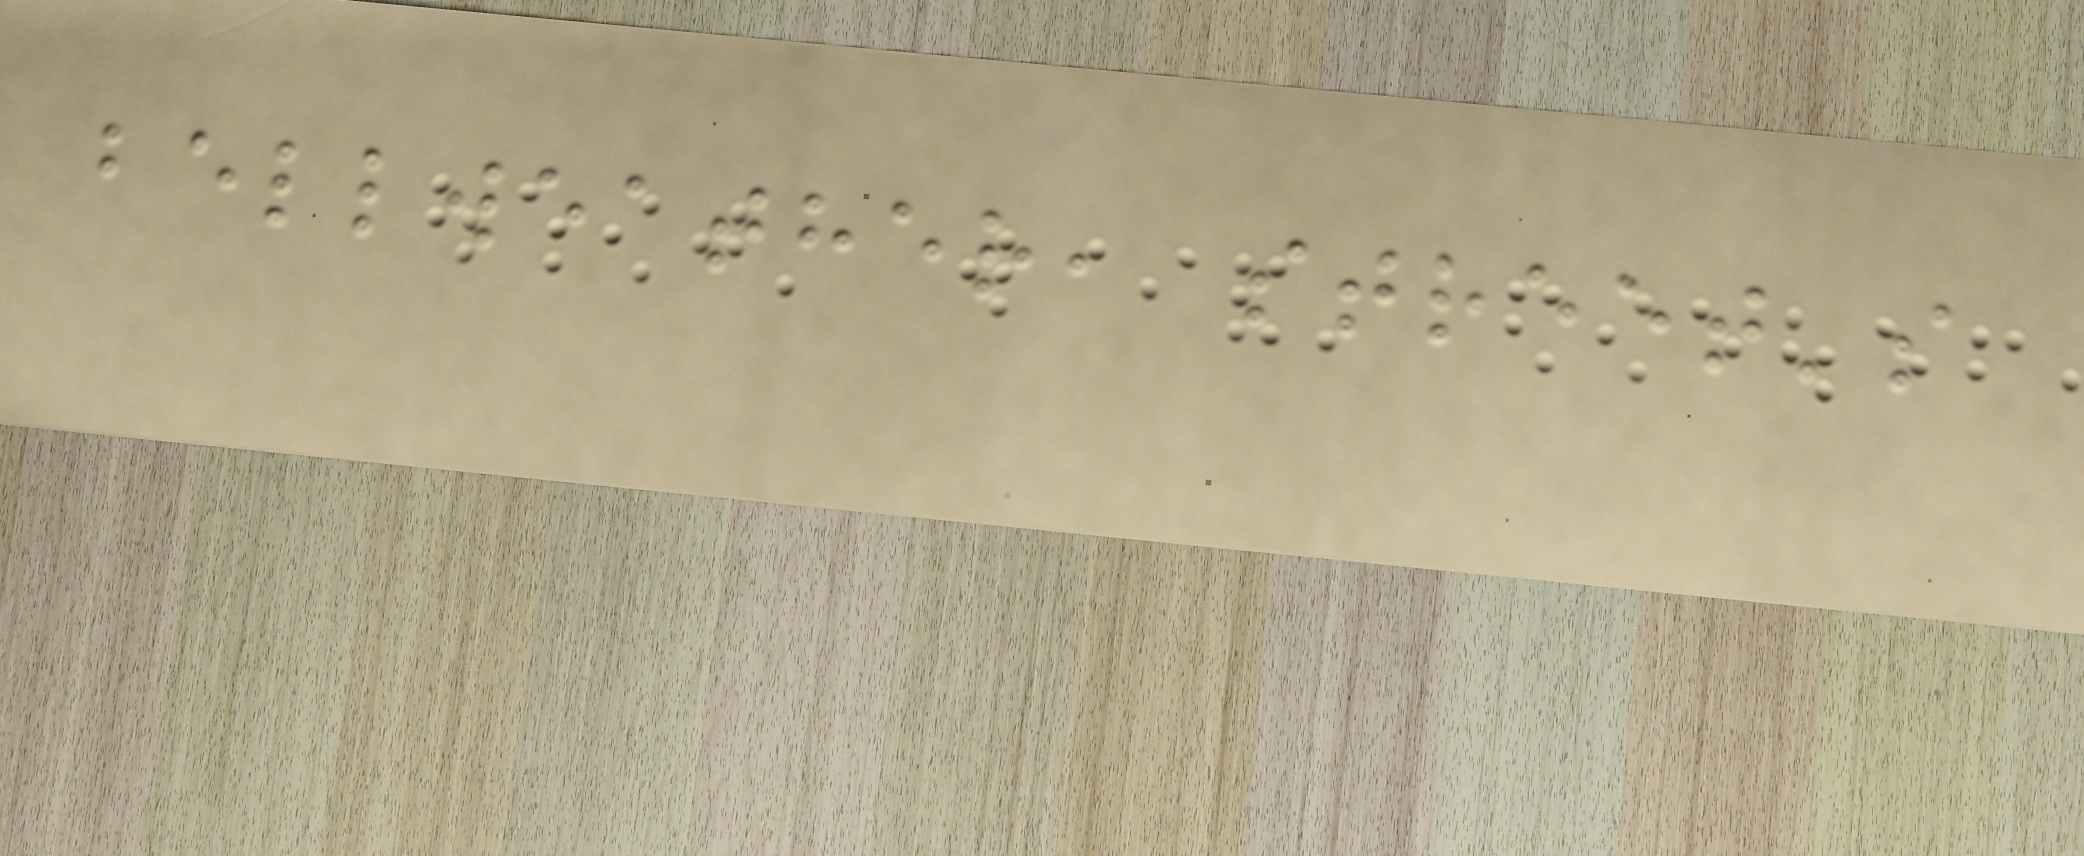bellweather, street's
